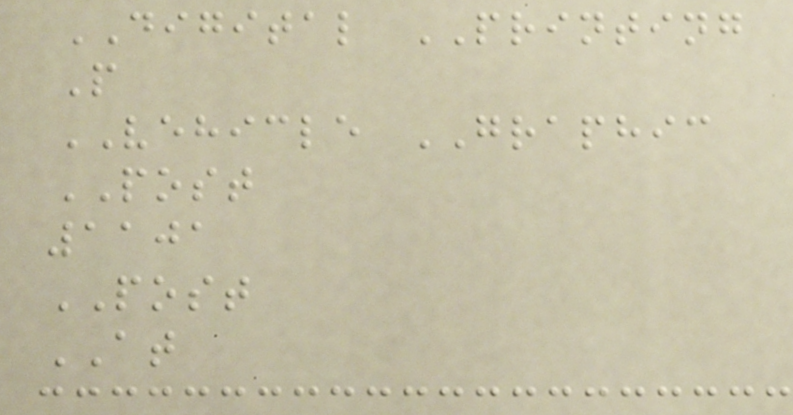DIGITAL PRINTING
P
VEHICLE GRAPHIC
POST
1101
POST
AT
